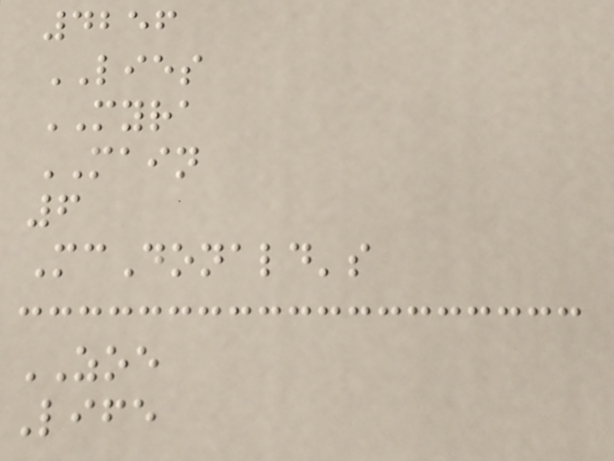4256
LIES
MYRA
MAIN
6
McDonald's
ZOE
Life
